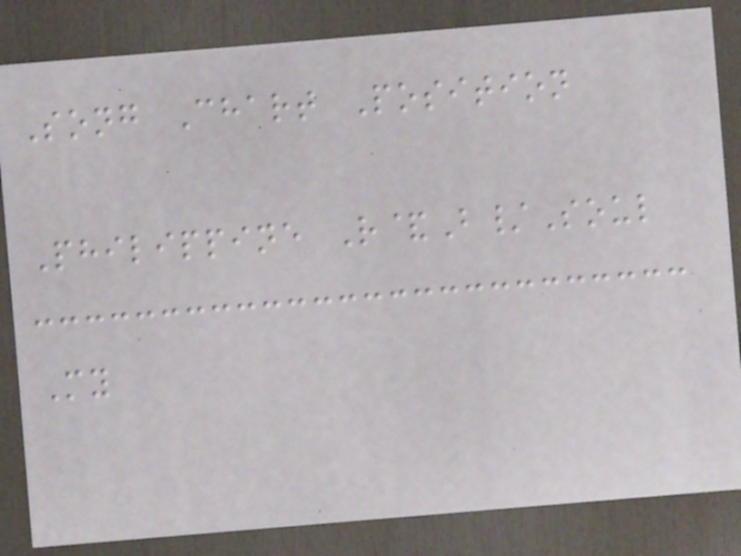Song Chart Position
Philippine R&B/Soul
My
